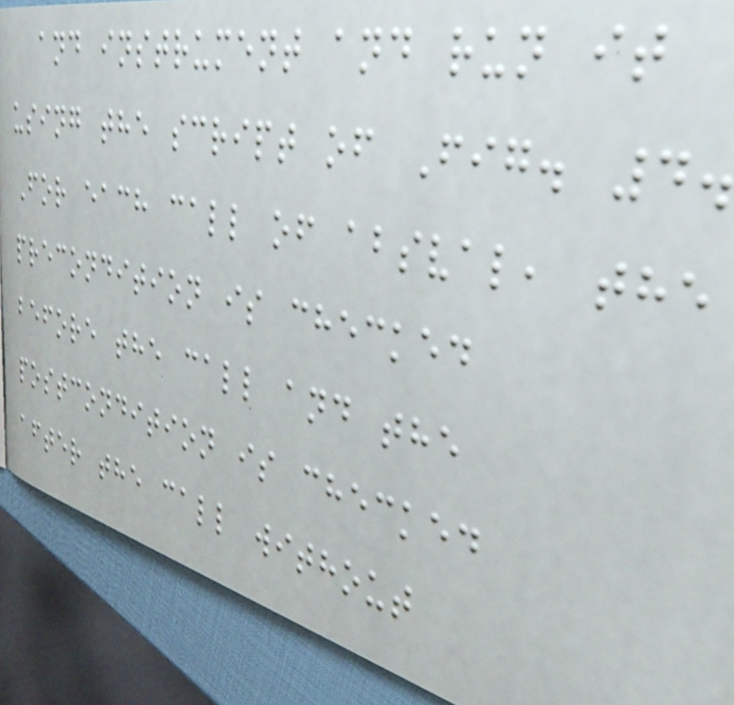and instrument and run it
using the script of Fig. 4.
For each call of absval, the
precondition is checked
before the call and the
postcondition is checked
after the call without
